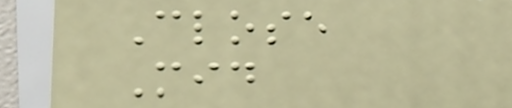Close
Mid
